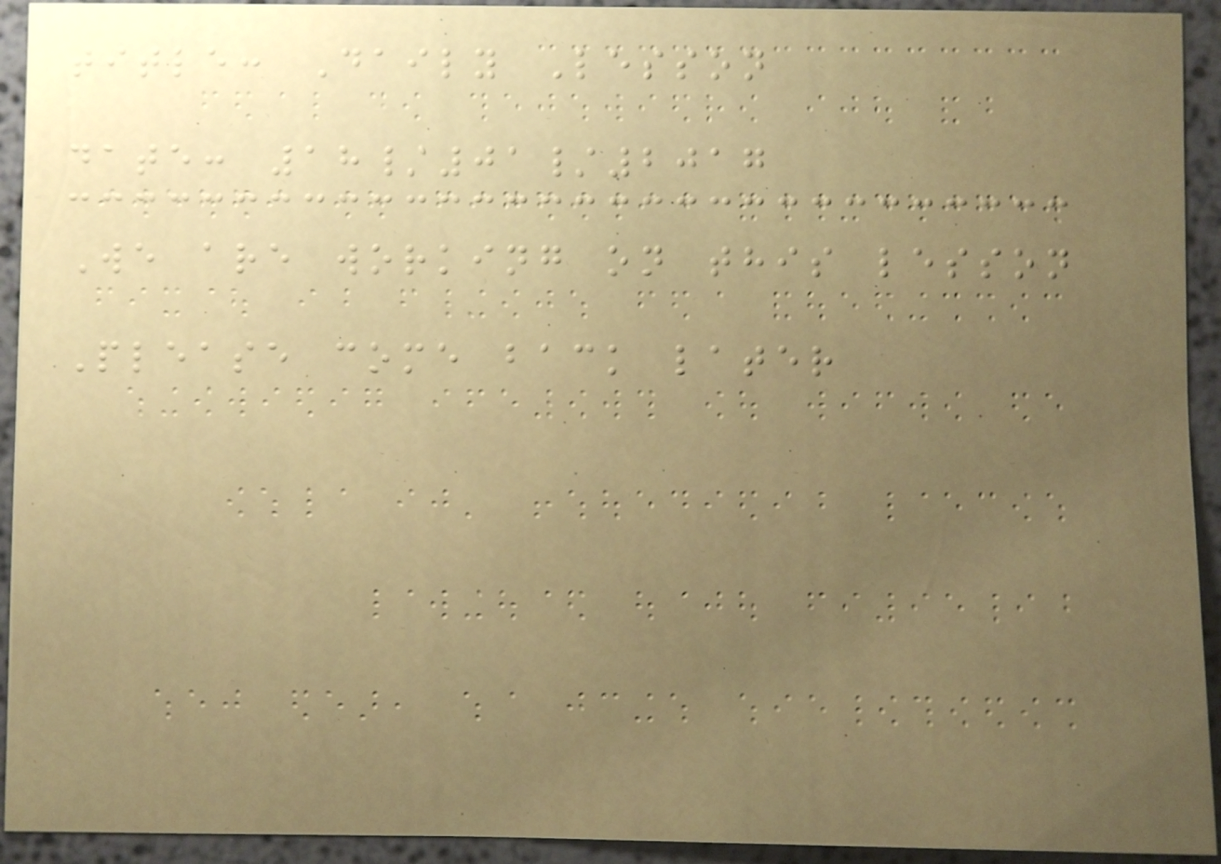title: Daily Lesson
date: 18/01/2017
We are working on this lesson
Please come back later
